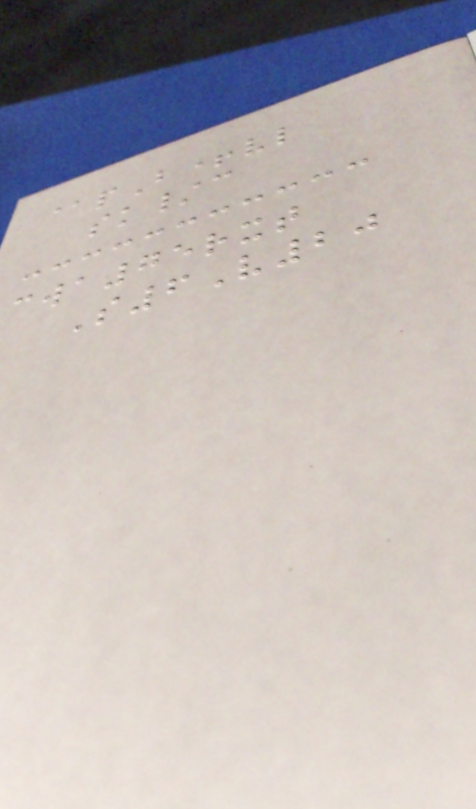@pB+vl
sk/c
cwa75rxt
S6V20
